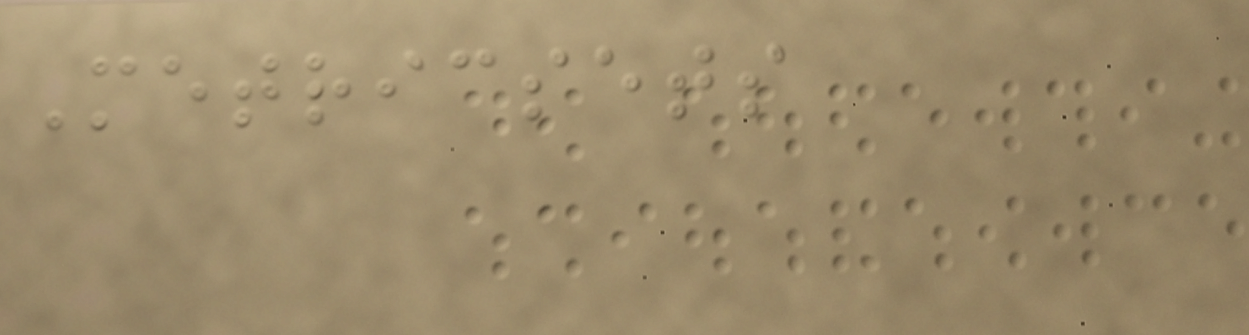Metricsets
